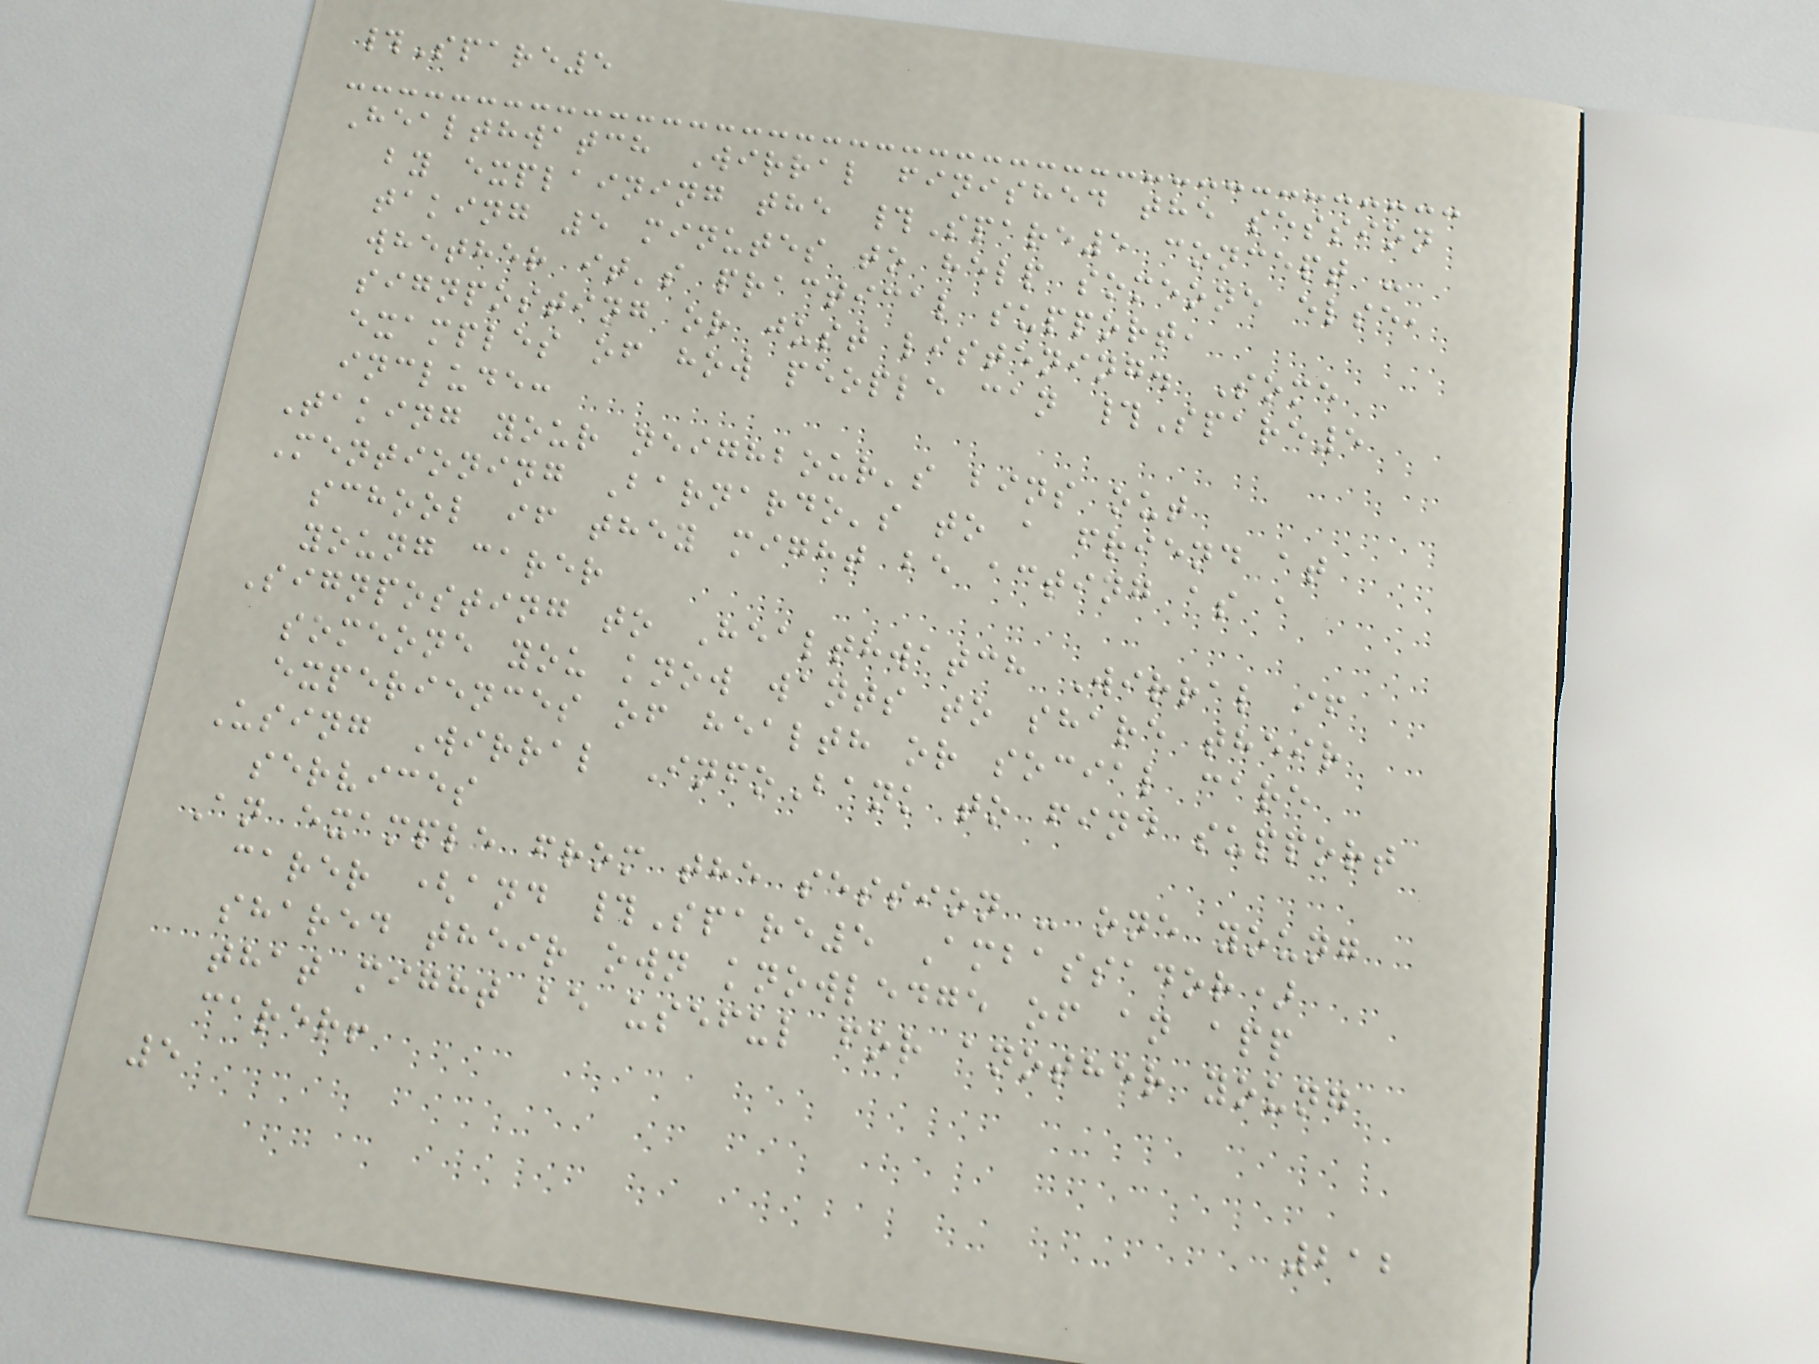#Spare5
Healthwatch Wirral finished the session
by explaining the #Spare5 concept -
taking 5 minutes to help someone else,
whether it's practical support,
signposting or just listening. Some
examples of how people can #Spare5
include:
Taking your neighbour's bins out
Mentioning Barnardo's to a friend at
school if they might be acting as a
young carer
Signposting to Healthwatch Wirral if
someone you know wants to share their
experiences of health or social care
Using Wirral InfoBank to find support
services
An example from the session - one young
carer (and #Spare5 Ambassador)
shared their own knowledge of an app
that might be useful for another young
carer!
5
212
